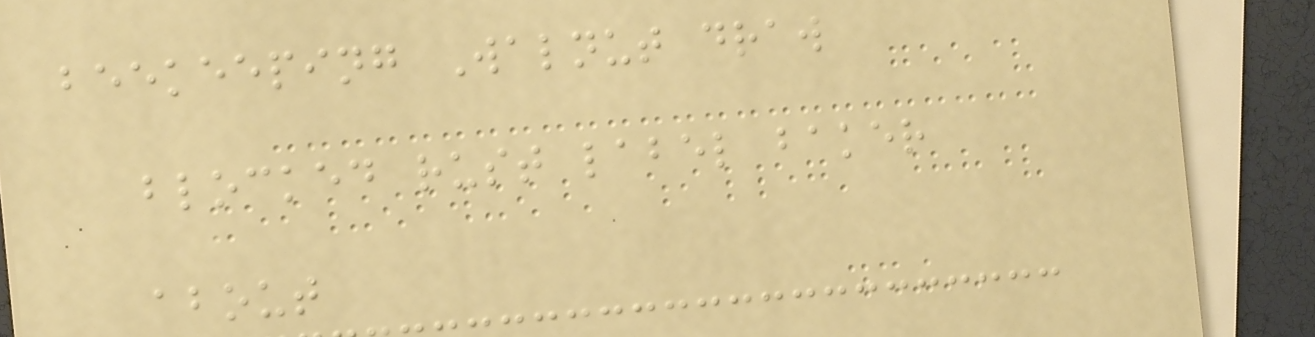beekeeping Walnut draw
blocked rust label baker
about
